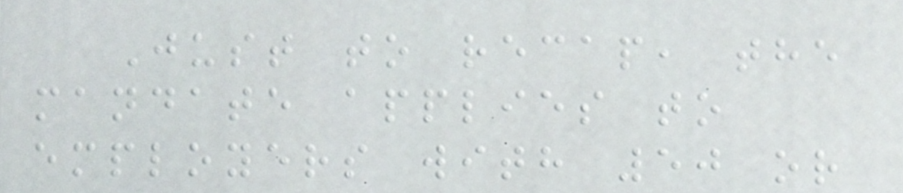Just to recap, the
mandate applies to
employers with 50 or
